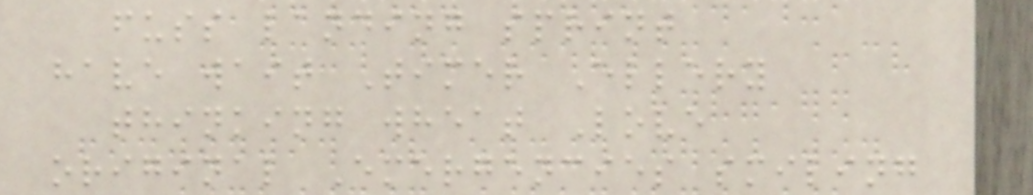fuss landing sprint
have wait Timer Ellery
thinking wheat Love
original Emergencies smiling
